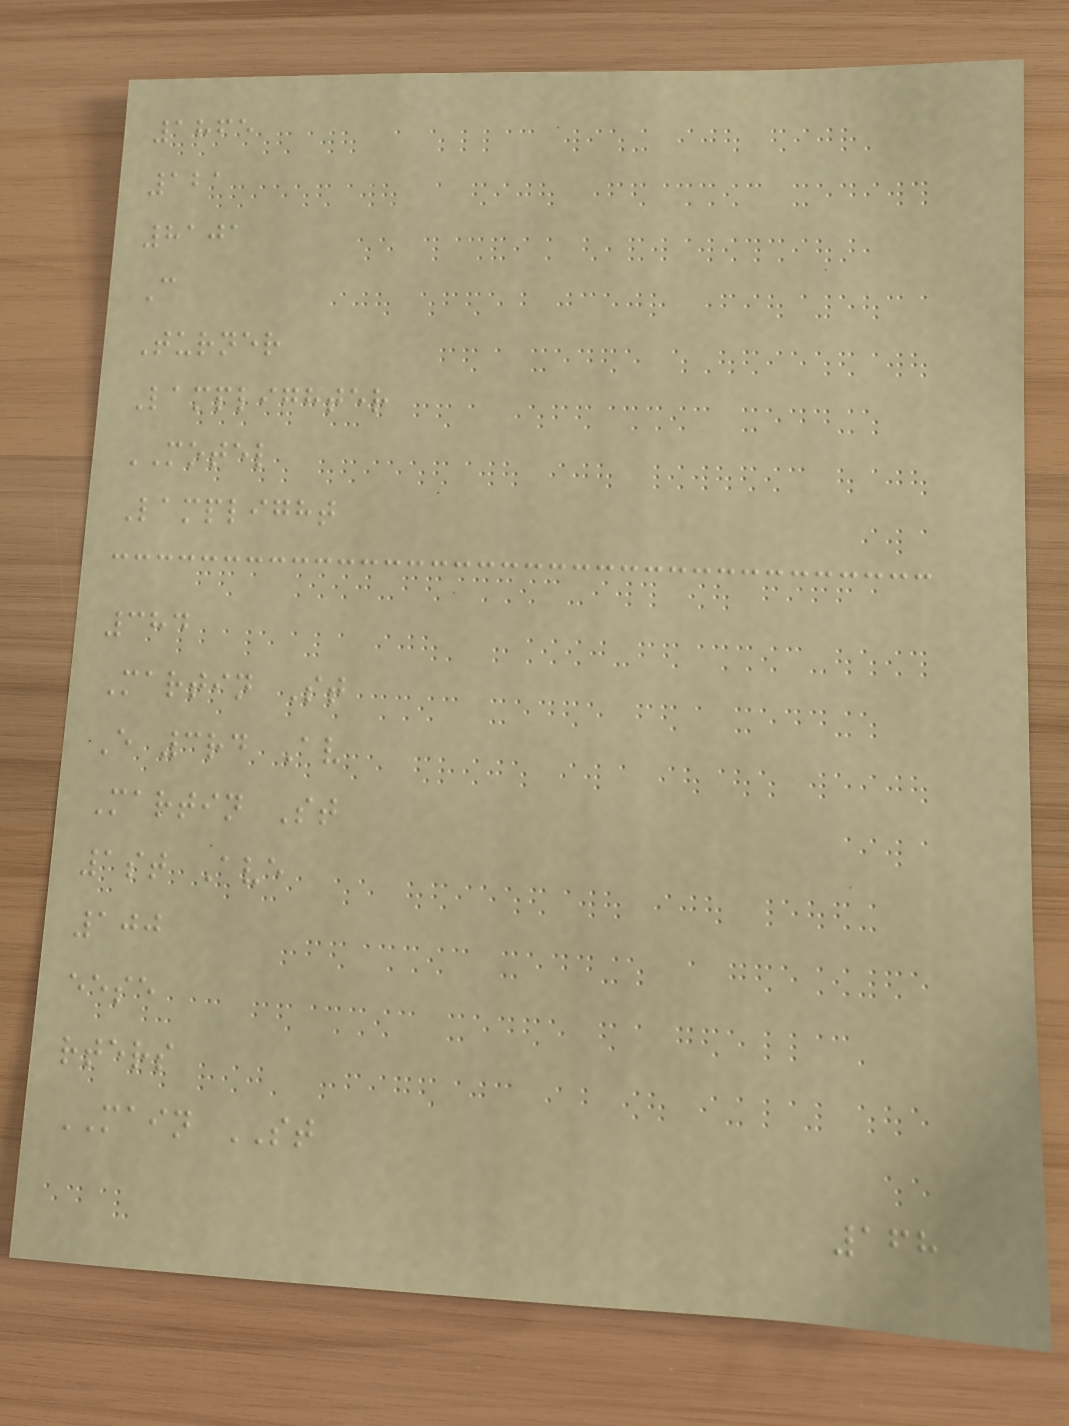1865
121
8101
C
Turner
Lamplighter
MOTEL
Lamplight
384
Martin St
E 3rd Av
Martin St
1st Ave
100
eese
rters
MAIN ST
168
